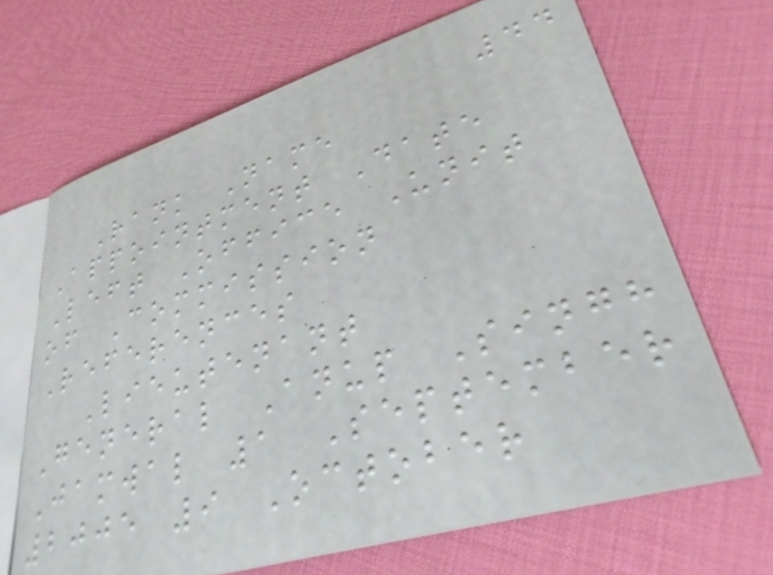44
Rank Name
Appointment Date
Left Office Unit
of Commission
References
Lieutenant
General Anup Singh
Jamwal 1 September
2005 9 October
